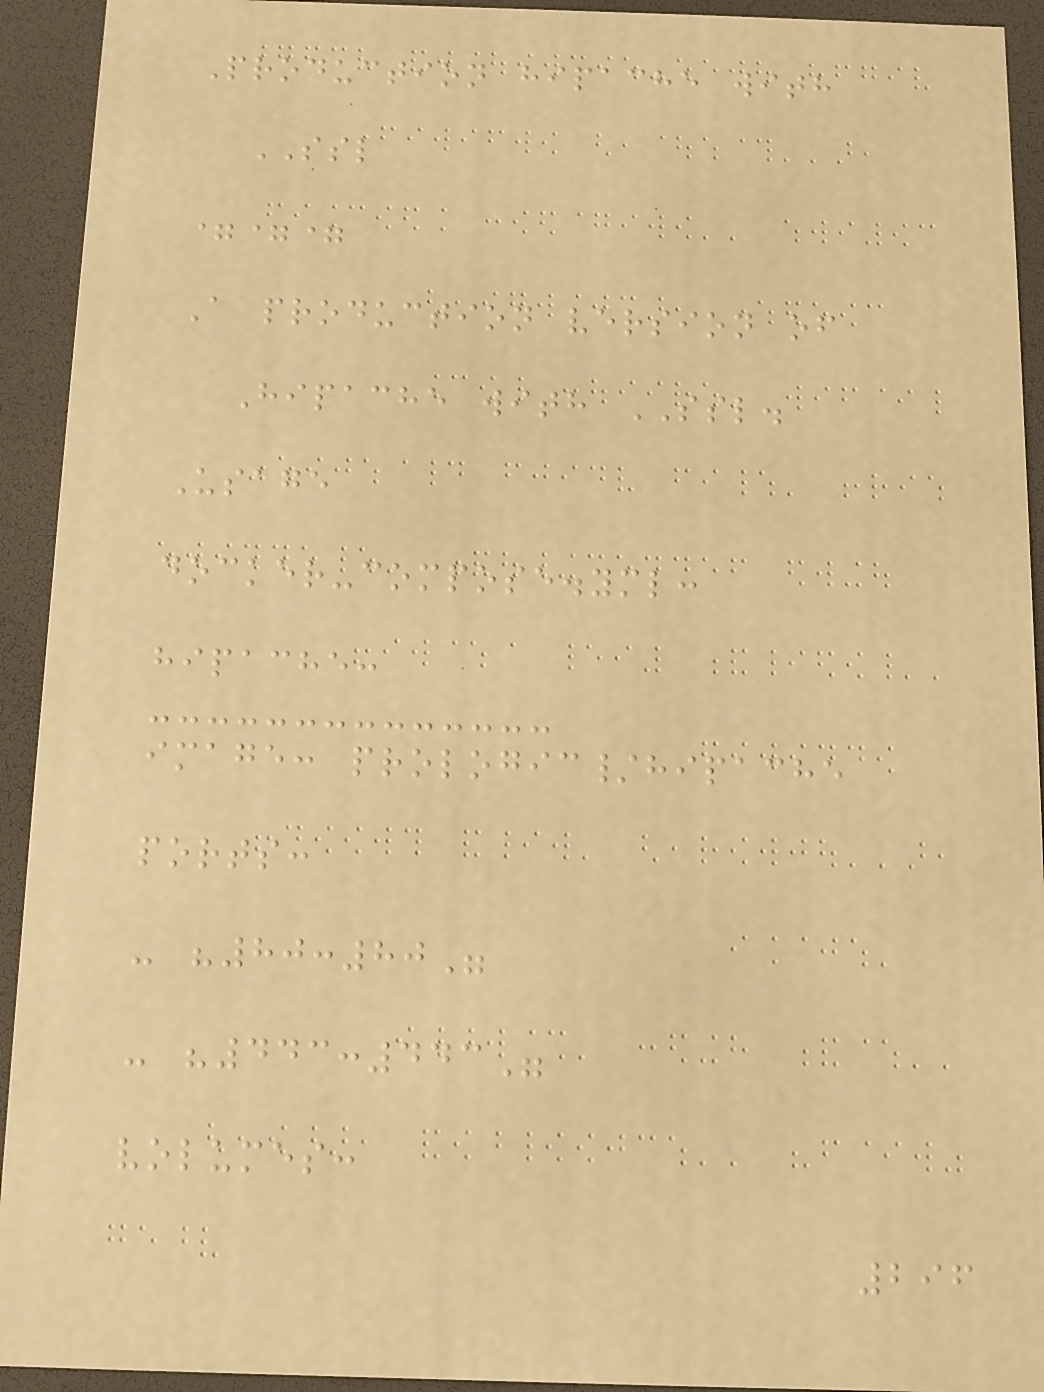Production hipache with
SSL
===
A production version of
Hipache with SSL.
Usage
docker-compose.yml:
hipache:
image: prologic/hipache
ports:
- "80:80"
- "443:443"
volumes:
296
